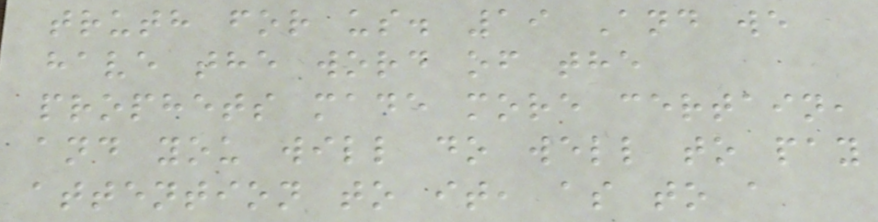truth for us. 19 And we
have the word of the
prophets made more certain,
and you will do well to pay
attention to it, as to a
